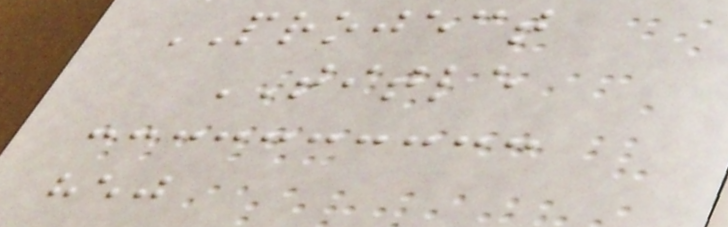PROJECT
TITLE
hej
